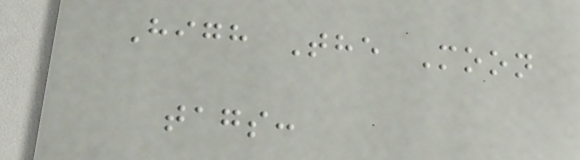High The Moon
tags:
